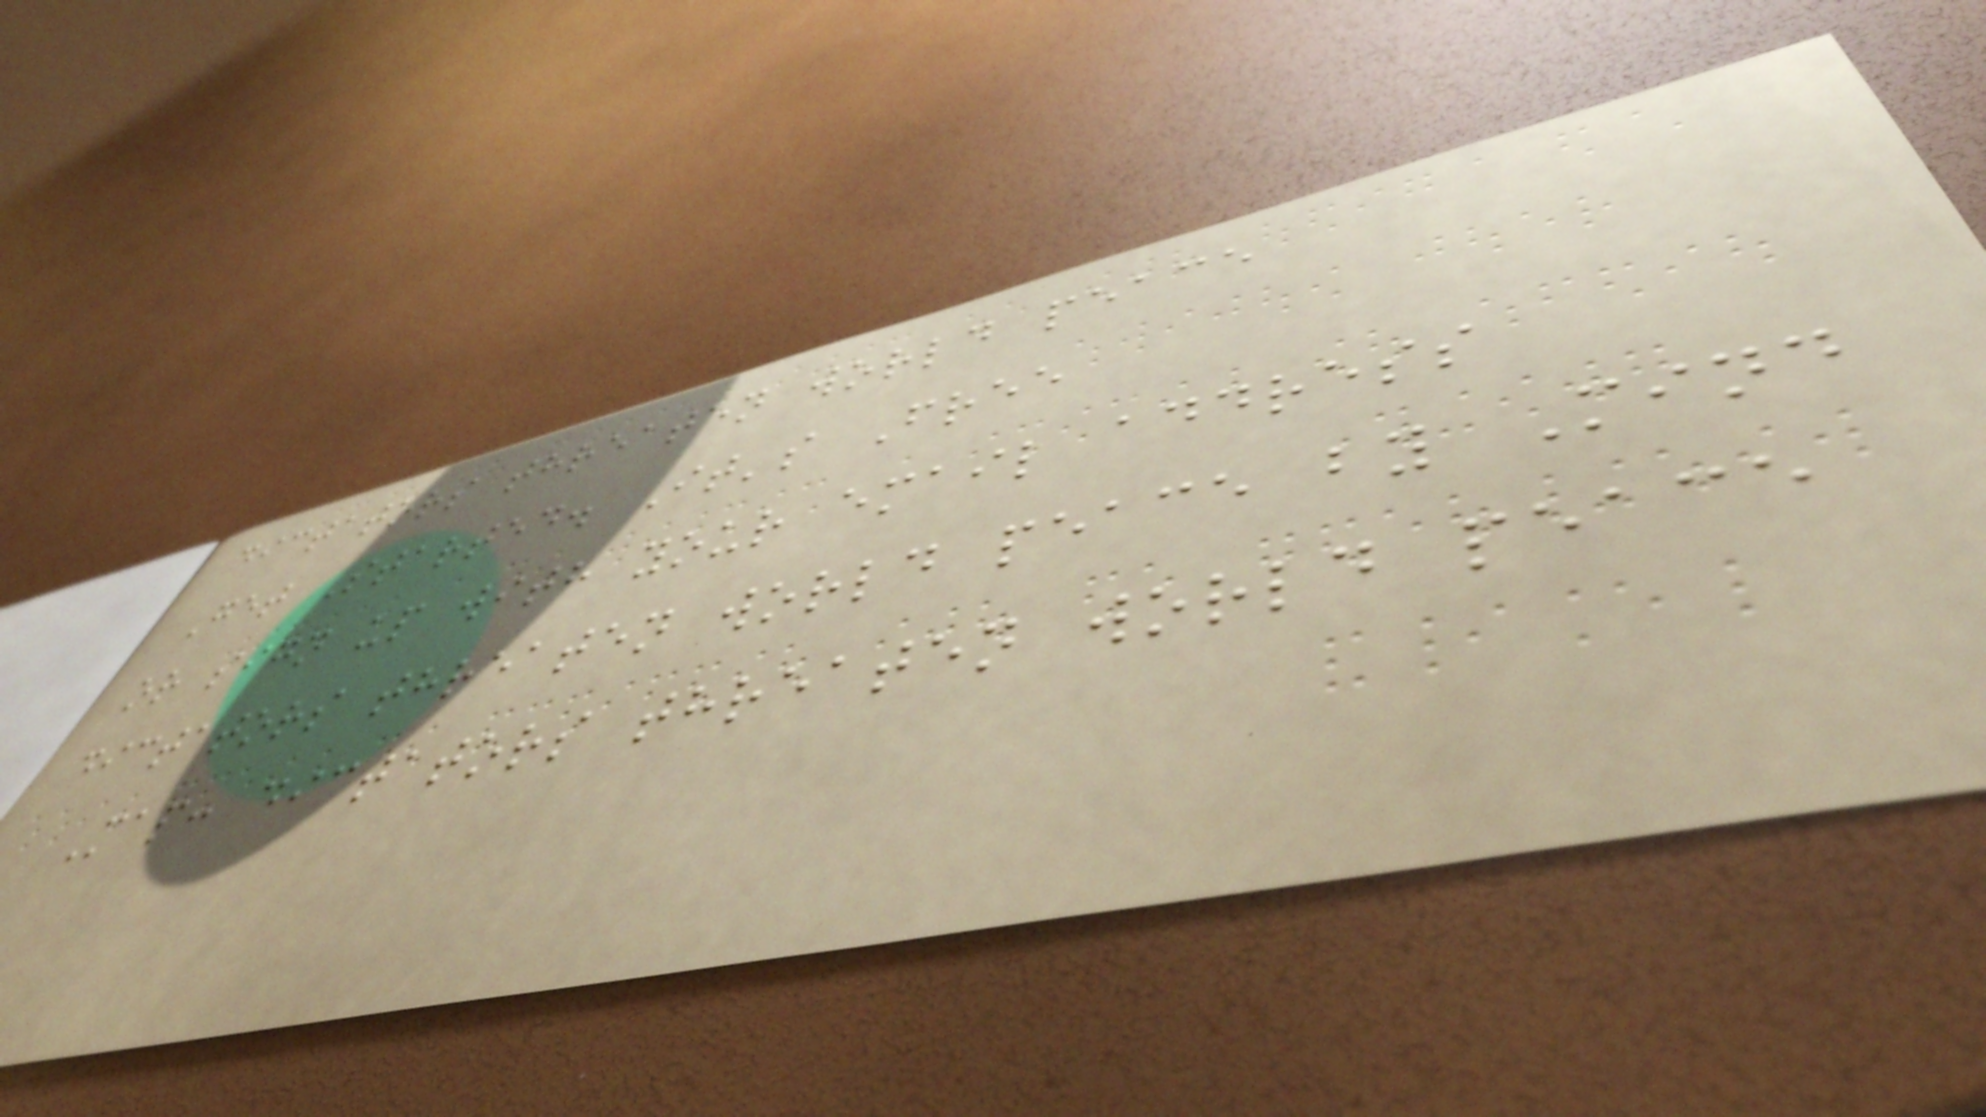dictators threaten world peace
Get Started. It's Free
or sign up with your email address
dictators threaten world peace by Mind
Map: dictators threaten world peace
